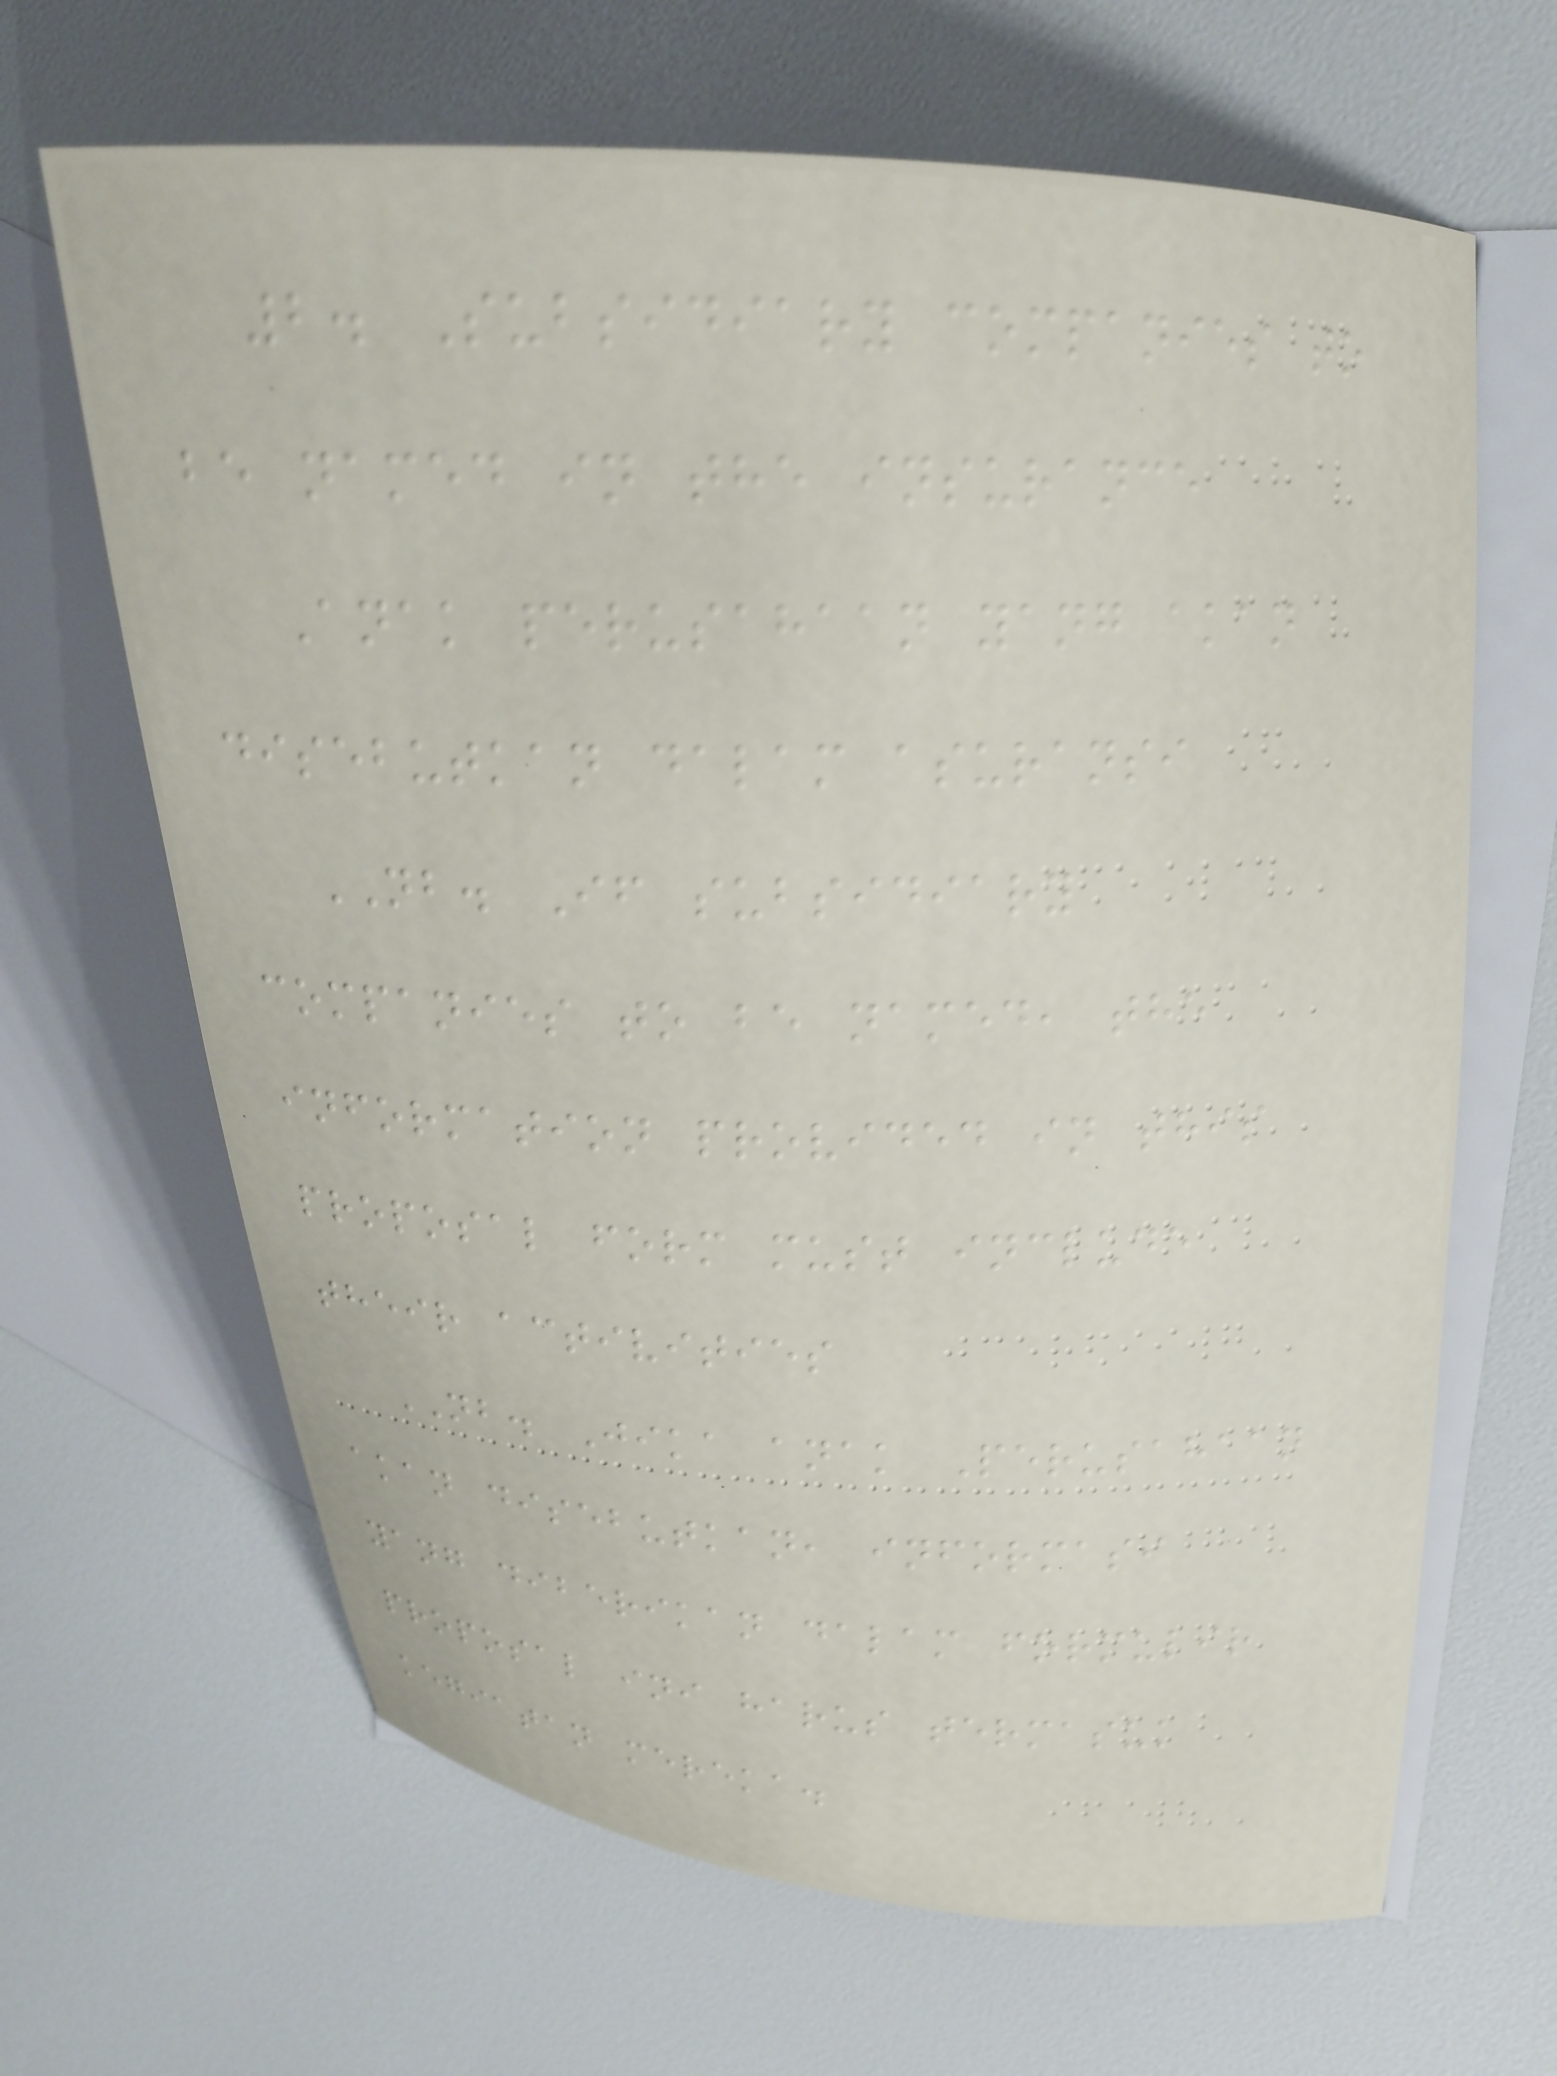2. Subsidiary companies to
be named in the insurance
Anak perusahaan yang akan
disebutkan dalam asuransi
NB. If subsidiary
companies to be named, the
information provided in this
proposal form must include
their activities
NB. Jika anak Perusahaan
akan disebutkan, informasi
yang diberikan dalam formulir
proposal ini harus termasuk
kegiatan mereka.
